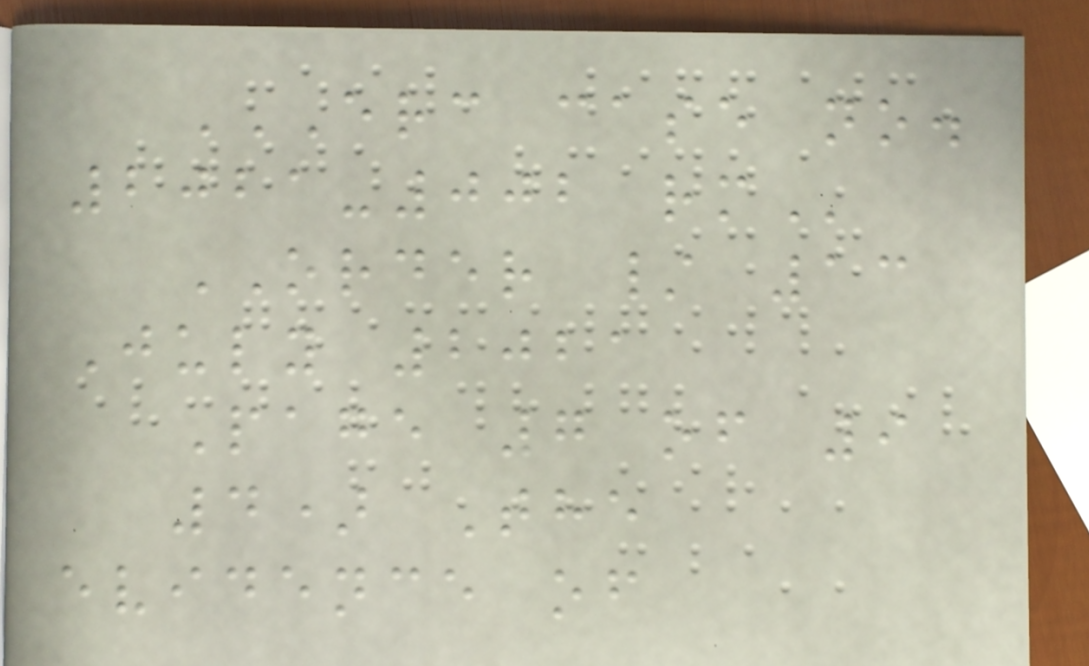ERC CASE NO.
2021-002 RM
ORDER / 13
July 2021
Page 7 of 9
4) The
evidence of
